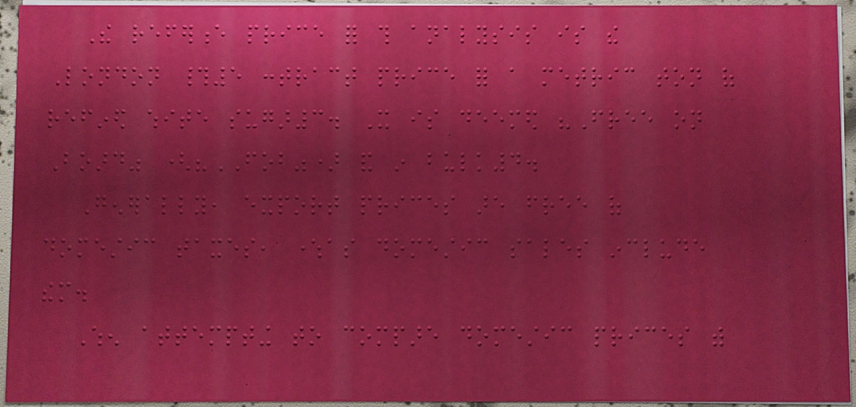The reference price for this analysis is the
London #5 contract price for a metric ton of
refined white sugar3. It is deemed "Free on
Board" ("FOB") and in bulk4.
Generally, export prices are free of
domestic taxes, whereas domestic sales include
them.
When attempting to compare domestic prices with
